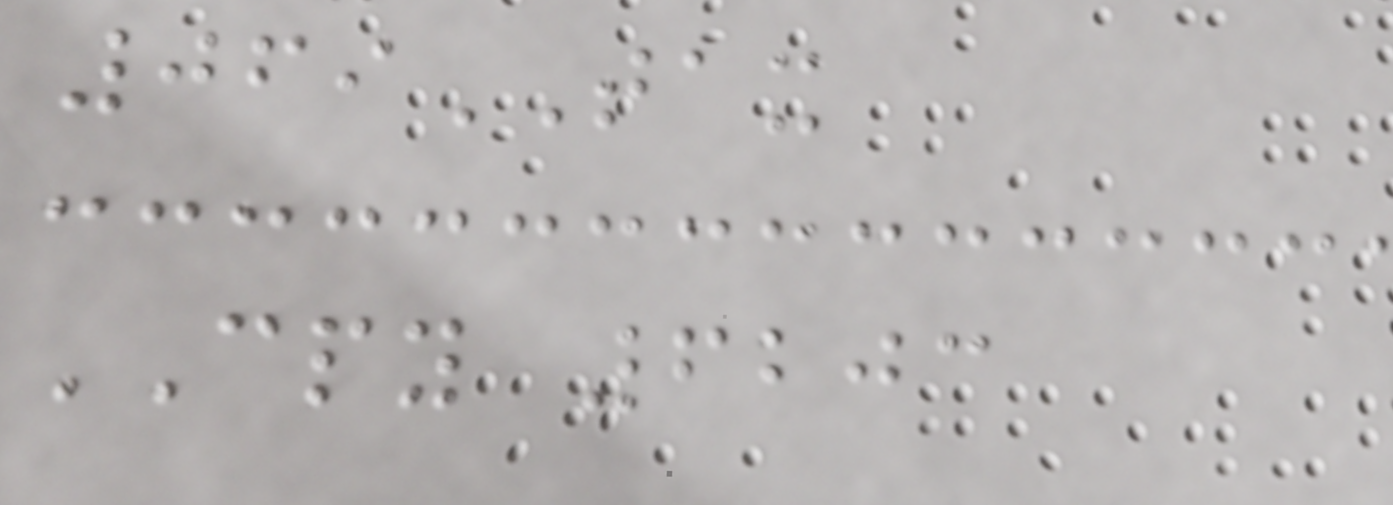069TAX
CPY 6203
